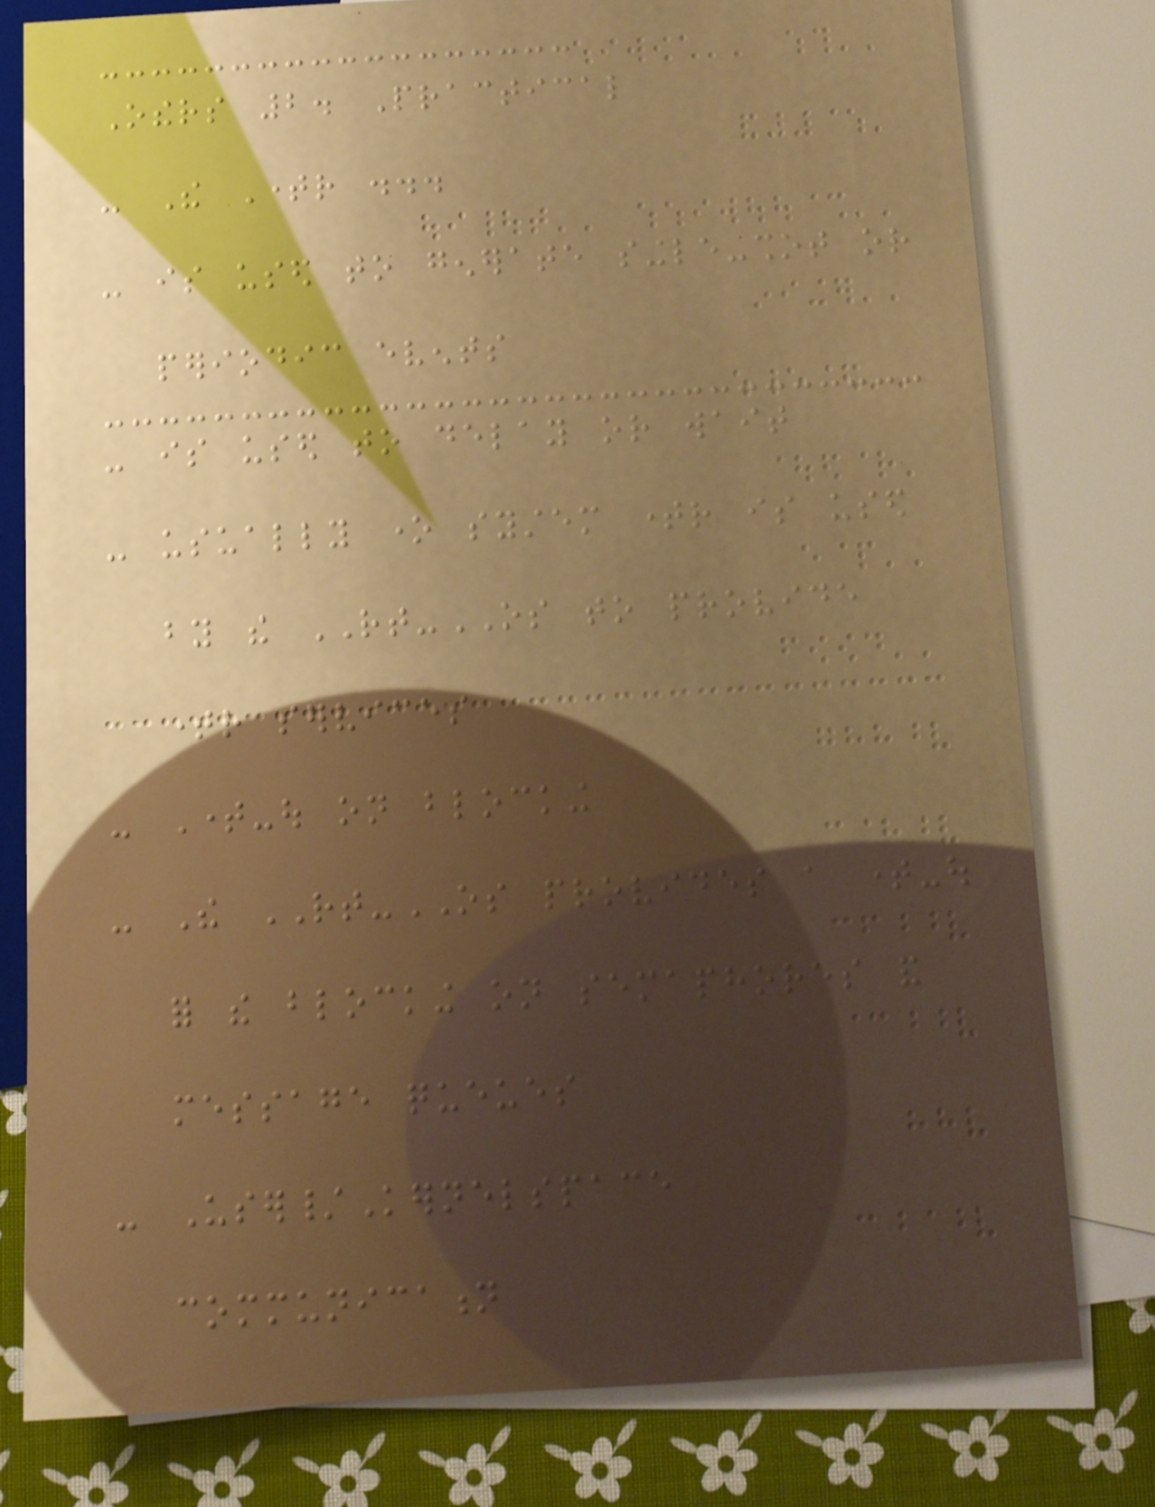Others 2. Practical
- The Timer ...
- is used to generate single-shot or
periodic events
- is used to delay or wait
- usually one system timer is used
by the RT-OS to provide
timer services
- Time-out on blocking
- The RT-OS provides a time-out
for the blocking on semaphores and
message queues
- User/Kernelspace
communication
